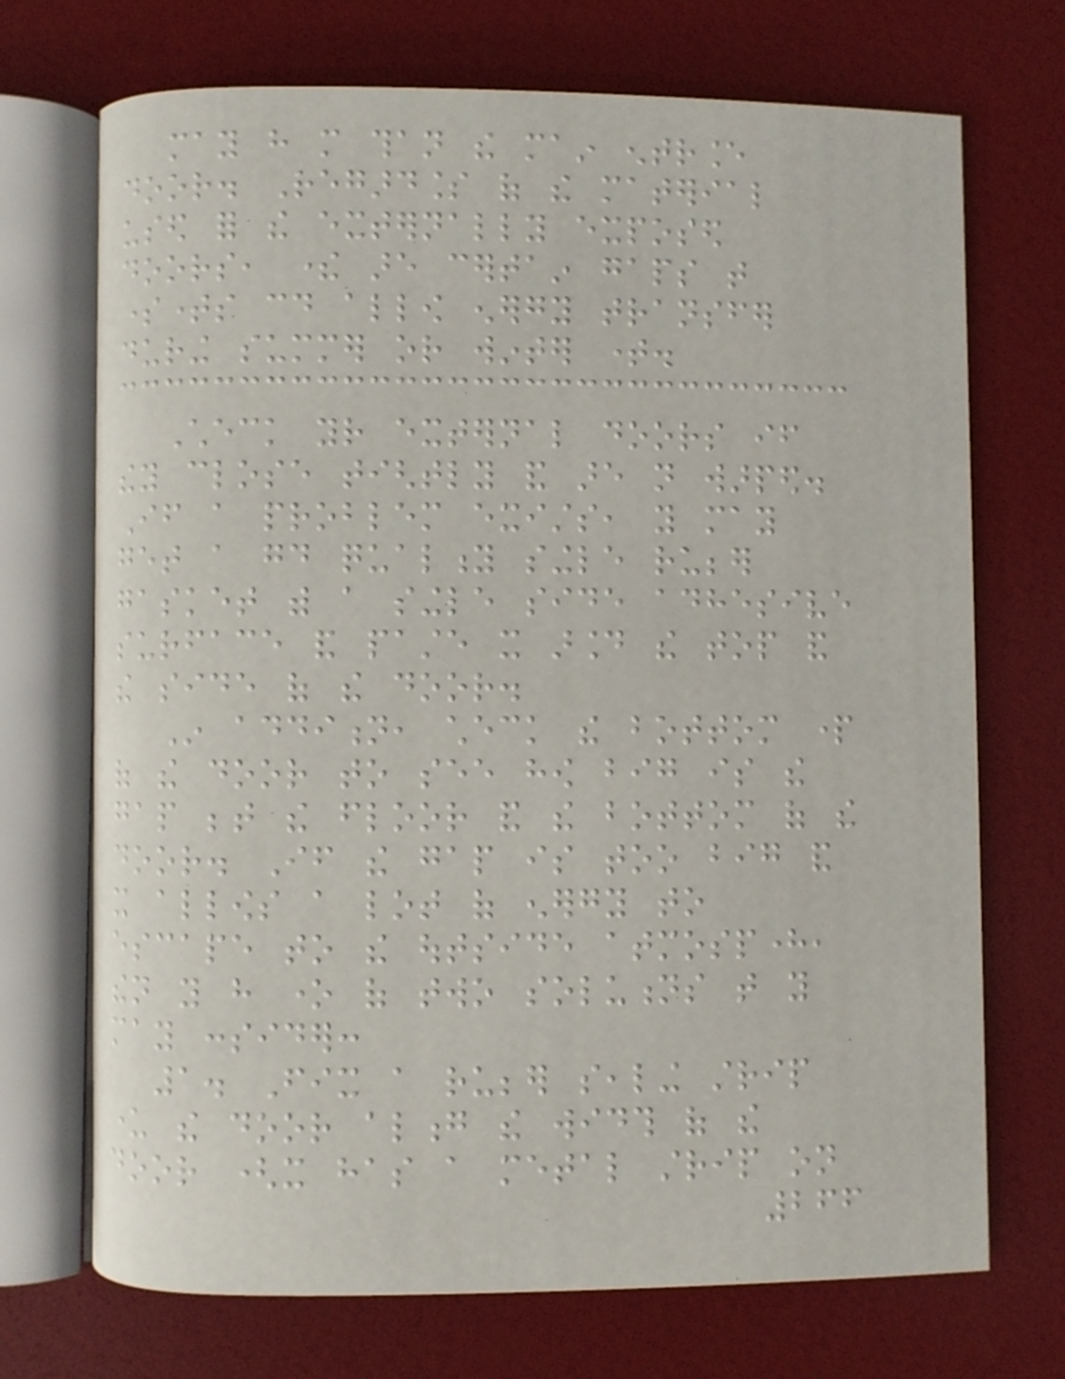may have more than the main entrance
door. Regardless of the material
used for the externally exposed
doors, there are certain gaps that
sometimes could allow energy transfer
during summer or winter time.
Check your external doors if
they close tightly and are not warped.
If a problem exists, you may
get a good quality single rubber
gasket with a single side adhesive
surface and paste it around the top and
the side of the door.
In addition, check the bottom part
of the door to see how big is the
gap between the floor and the bottom of the
door. If the gap is too big and
it allows a lot of energy to
escape to the outside atmosphere,
then you have one of two solutions that you
may consider:
1. Fix a rubber sealing strip
under the door along the width of the
door (it has a metal strip on
266
